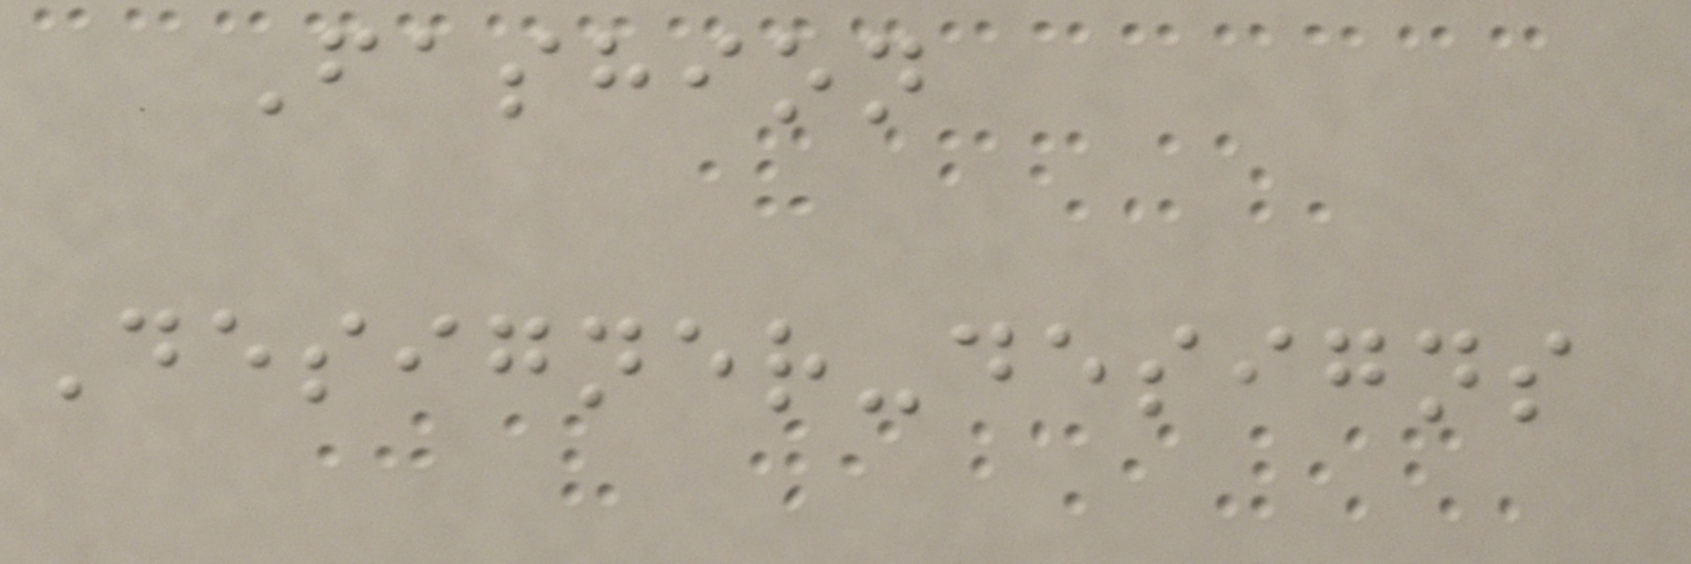Fashion
Designer-designs
